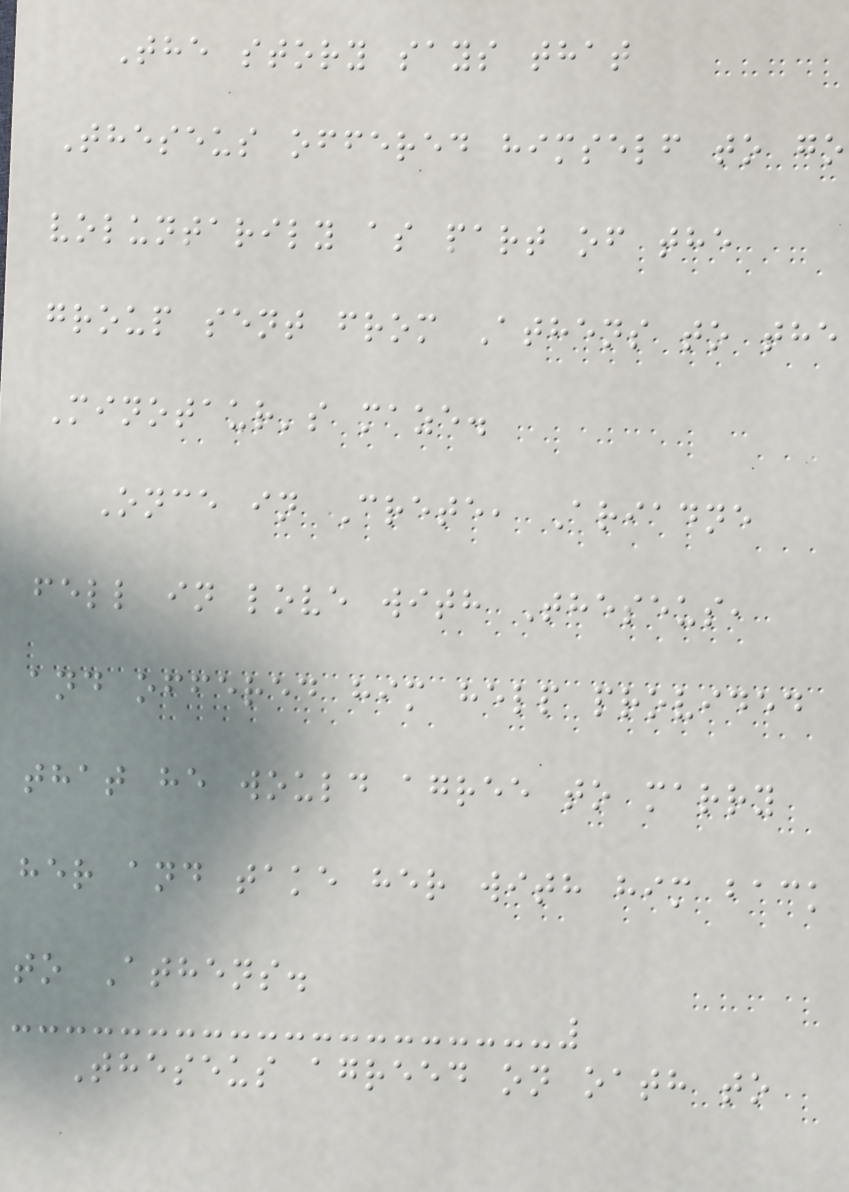The story says that
Theseus offered himself to go
voluntarily as part of the
group sent from Athens to the
Minotaur's maze.
Once in Crete, Ariadne
fell in love with Theseus,
and offered him help provided
that he would agree to marry
her and take her with him back
to Athens.
Theseus agreed on oath to
